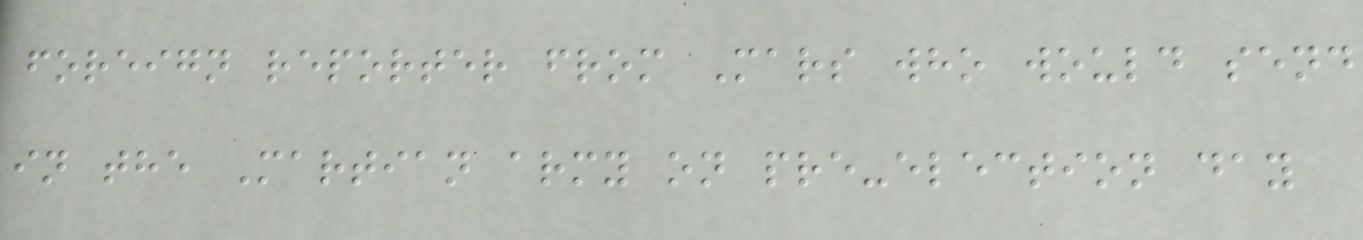foreign reporter from Mars who would send
in the Martian army on pre-election day
